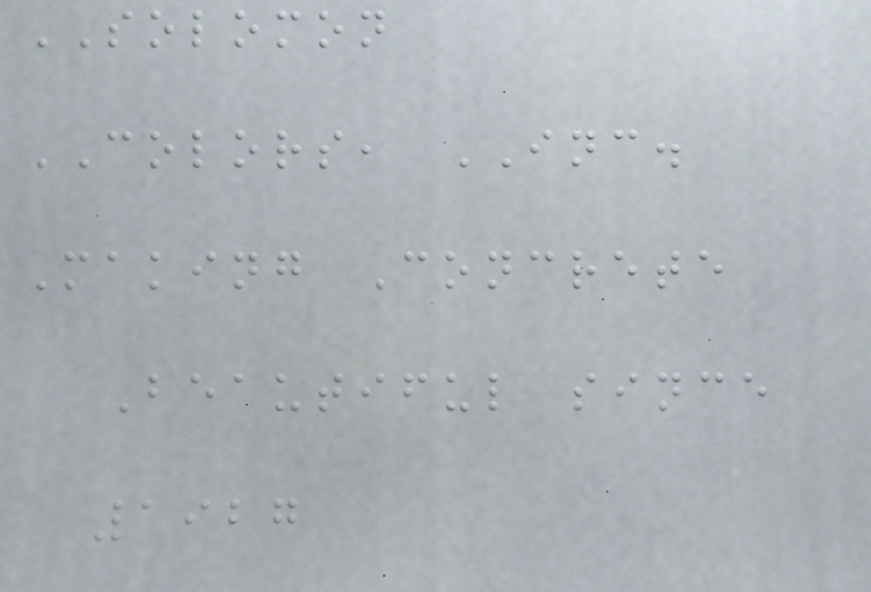SOLOMON
COLORS, INC.
Making Concrete
Beautiful since
1927
